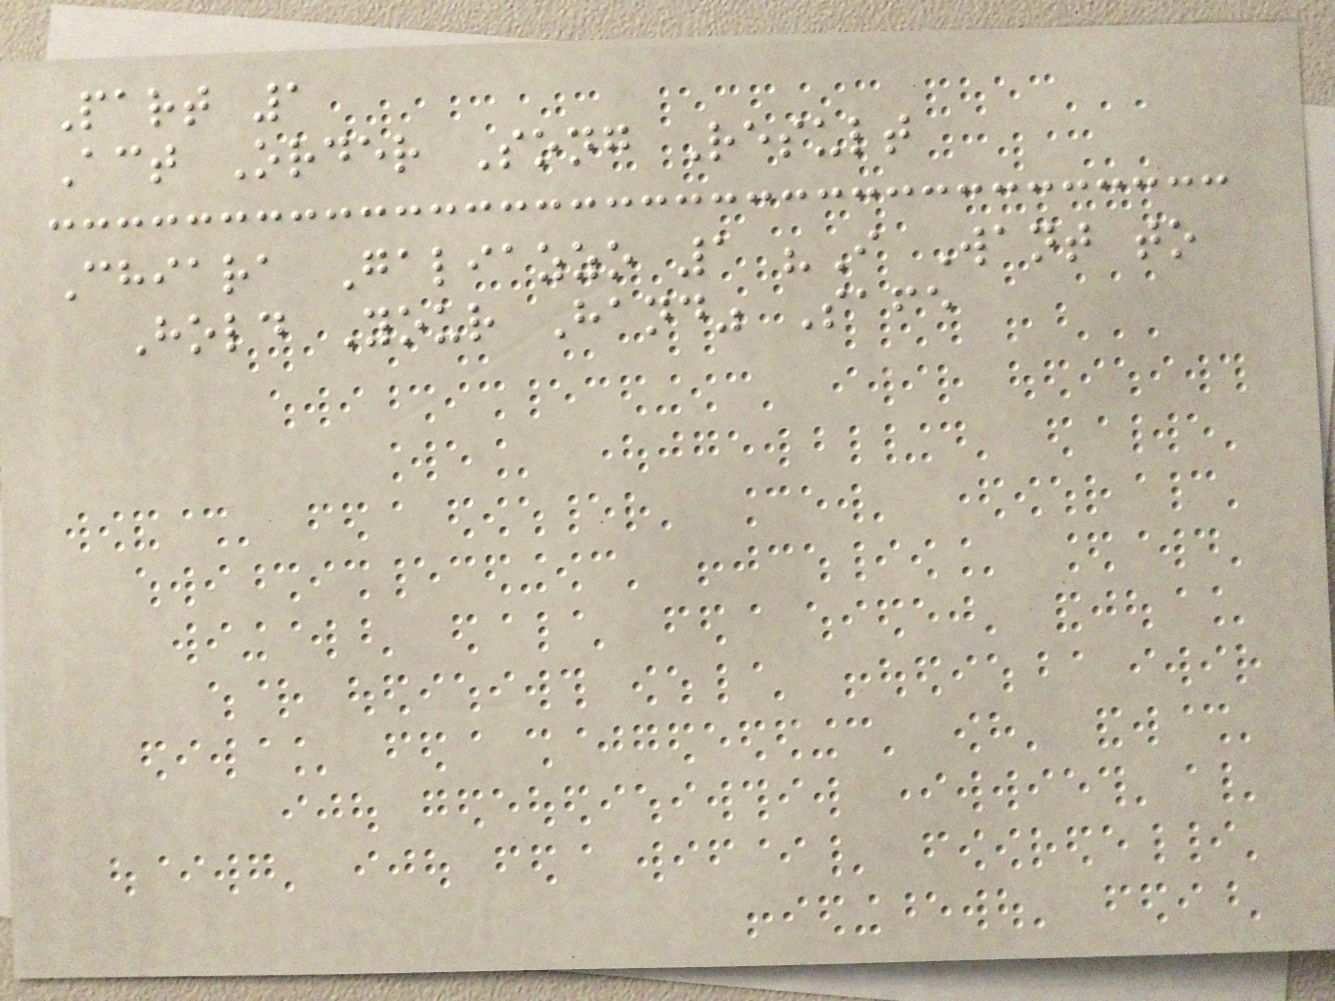Part 1
Act Order Song Result
Chiara Galiazzo 1 "I Want to
Hold Your Hand" Safe
